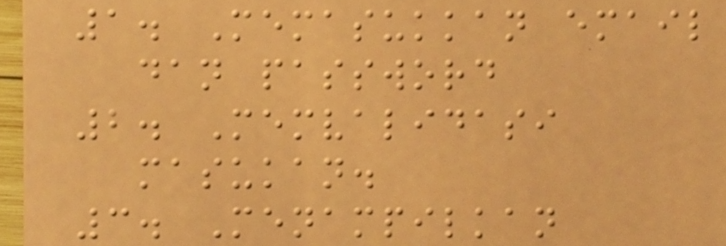1. Memasukkan email
dan password
2. Memvalidasi
masukan.
3. Menampilkan
